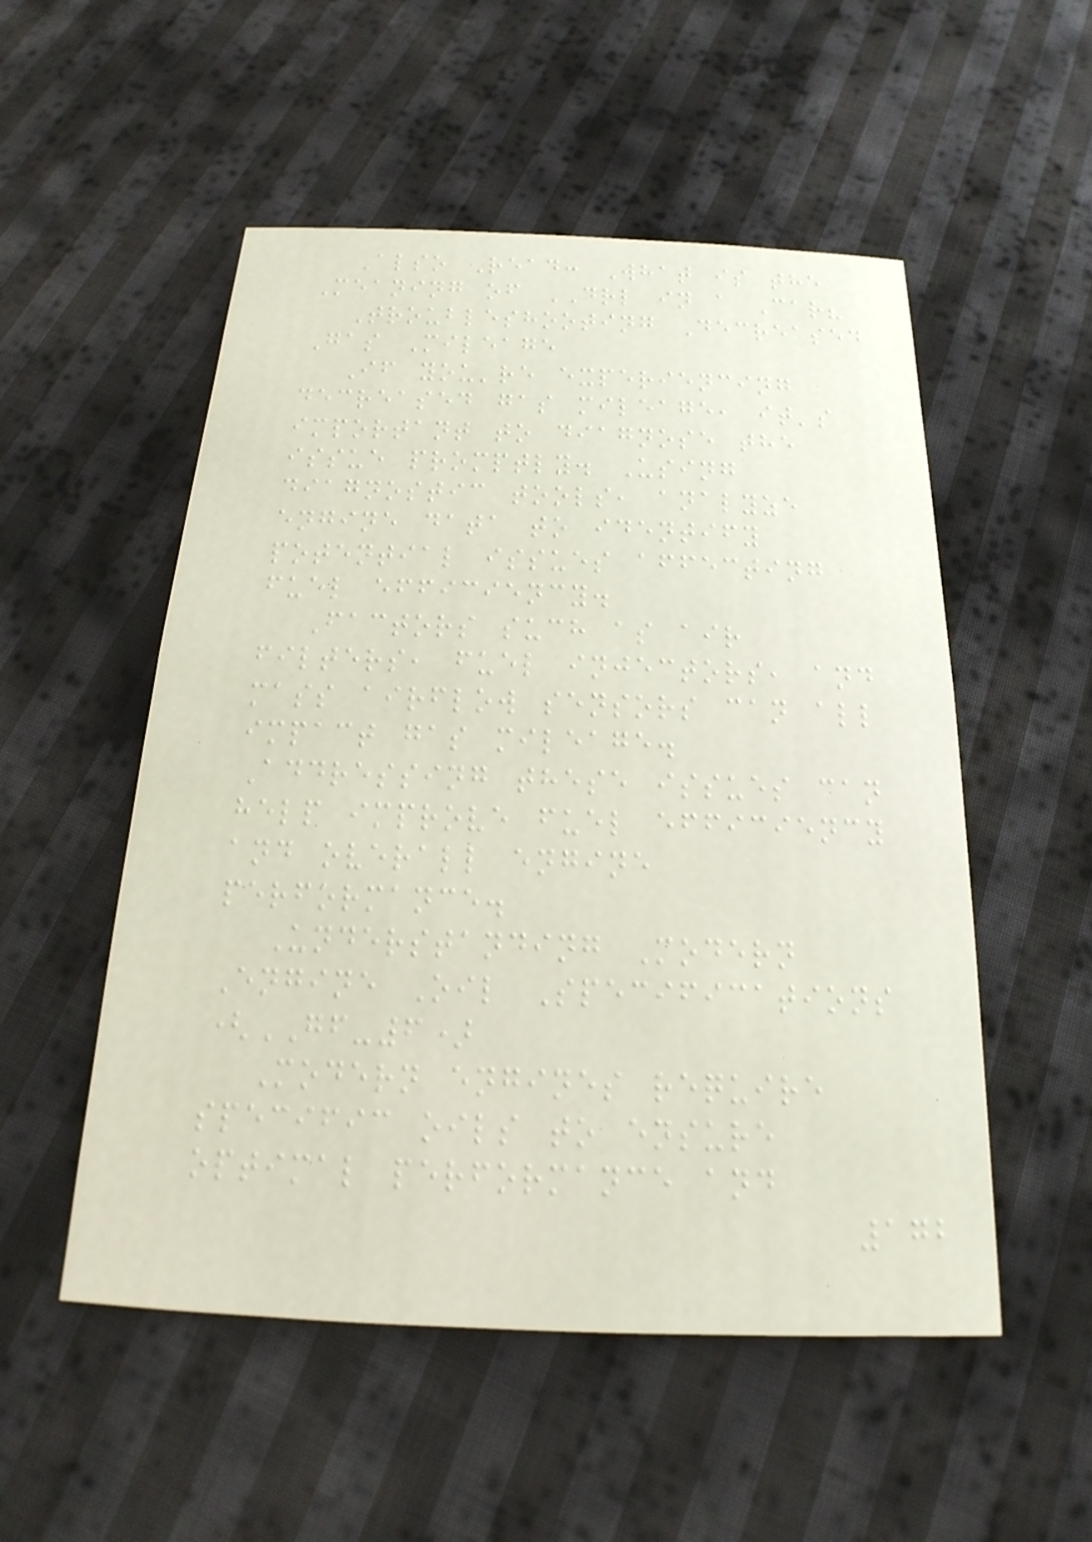Also Read: What is the
Meaning of DRL in a Car?
Troubleshooting Decreased
Gas Mileage
If you're experiencing
decreased gas mileage, it's
important to diagnose the
issue promptly. Using
diagnostic tools, analyze
engine data to identify
potential issues affecting
fuel efficiency.
Factors such as air
filters, fuel injectors, and
mass airflow sensors can all
impact gas mileage.
Addressing these issues can
help improve fuel efficiency
and overall engine
performance.
Understanding Modern
Engine Oil Specifications
(GF-6)
Modern engines require
specific oils to ensure
optimal performance and
172
